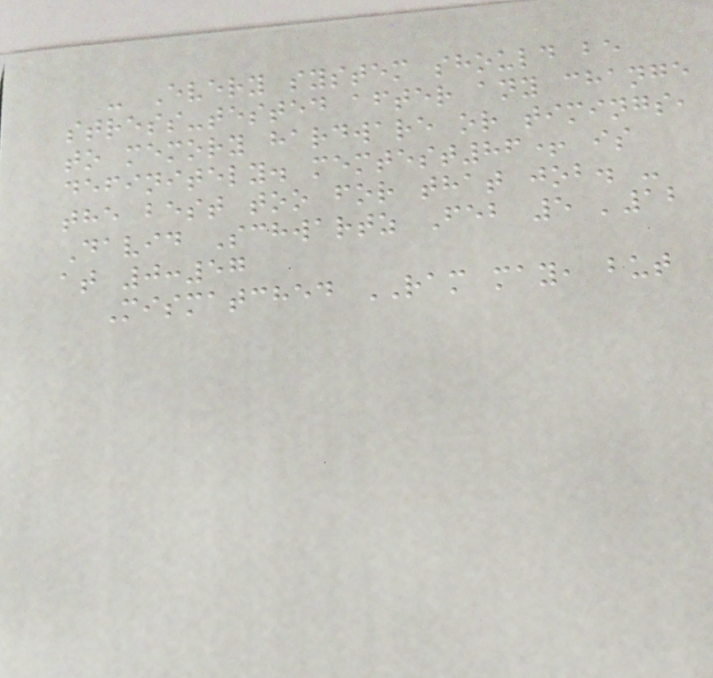- Every system should be
stress-tested after any change
to memory hardware or timings,
definitely. memtest86+ is
the best too for that job. -
David Schwartz Feb 5 '12
at 0:57
Mismatched RAM may, but
